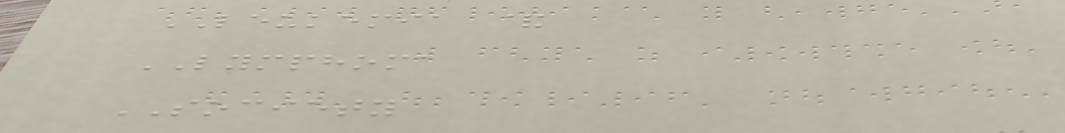LEUKEMIA &
LYMPHOMA
SOCIETY
